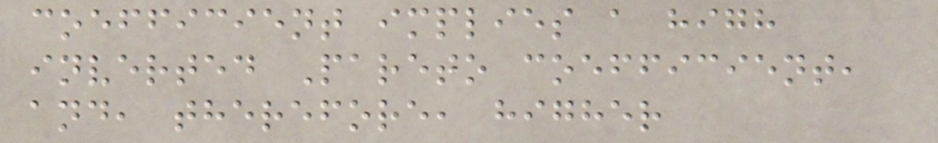coefficient implies a high
inverted Pareto coefficient,
and, therefore, higher
